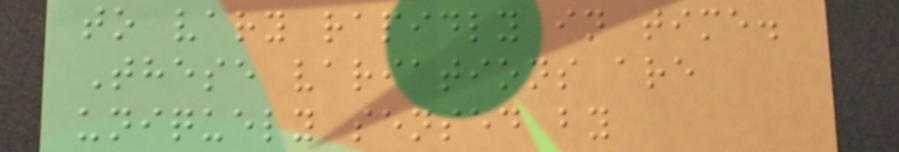to vary rapidly in time.
These variations are
uniquely sensed by
